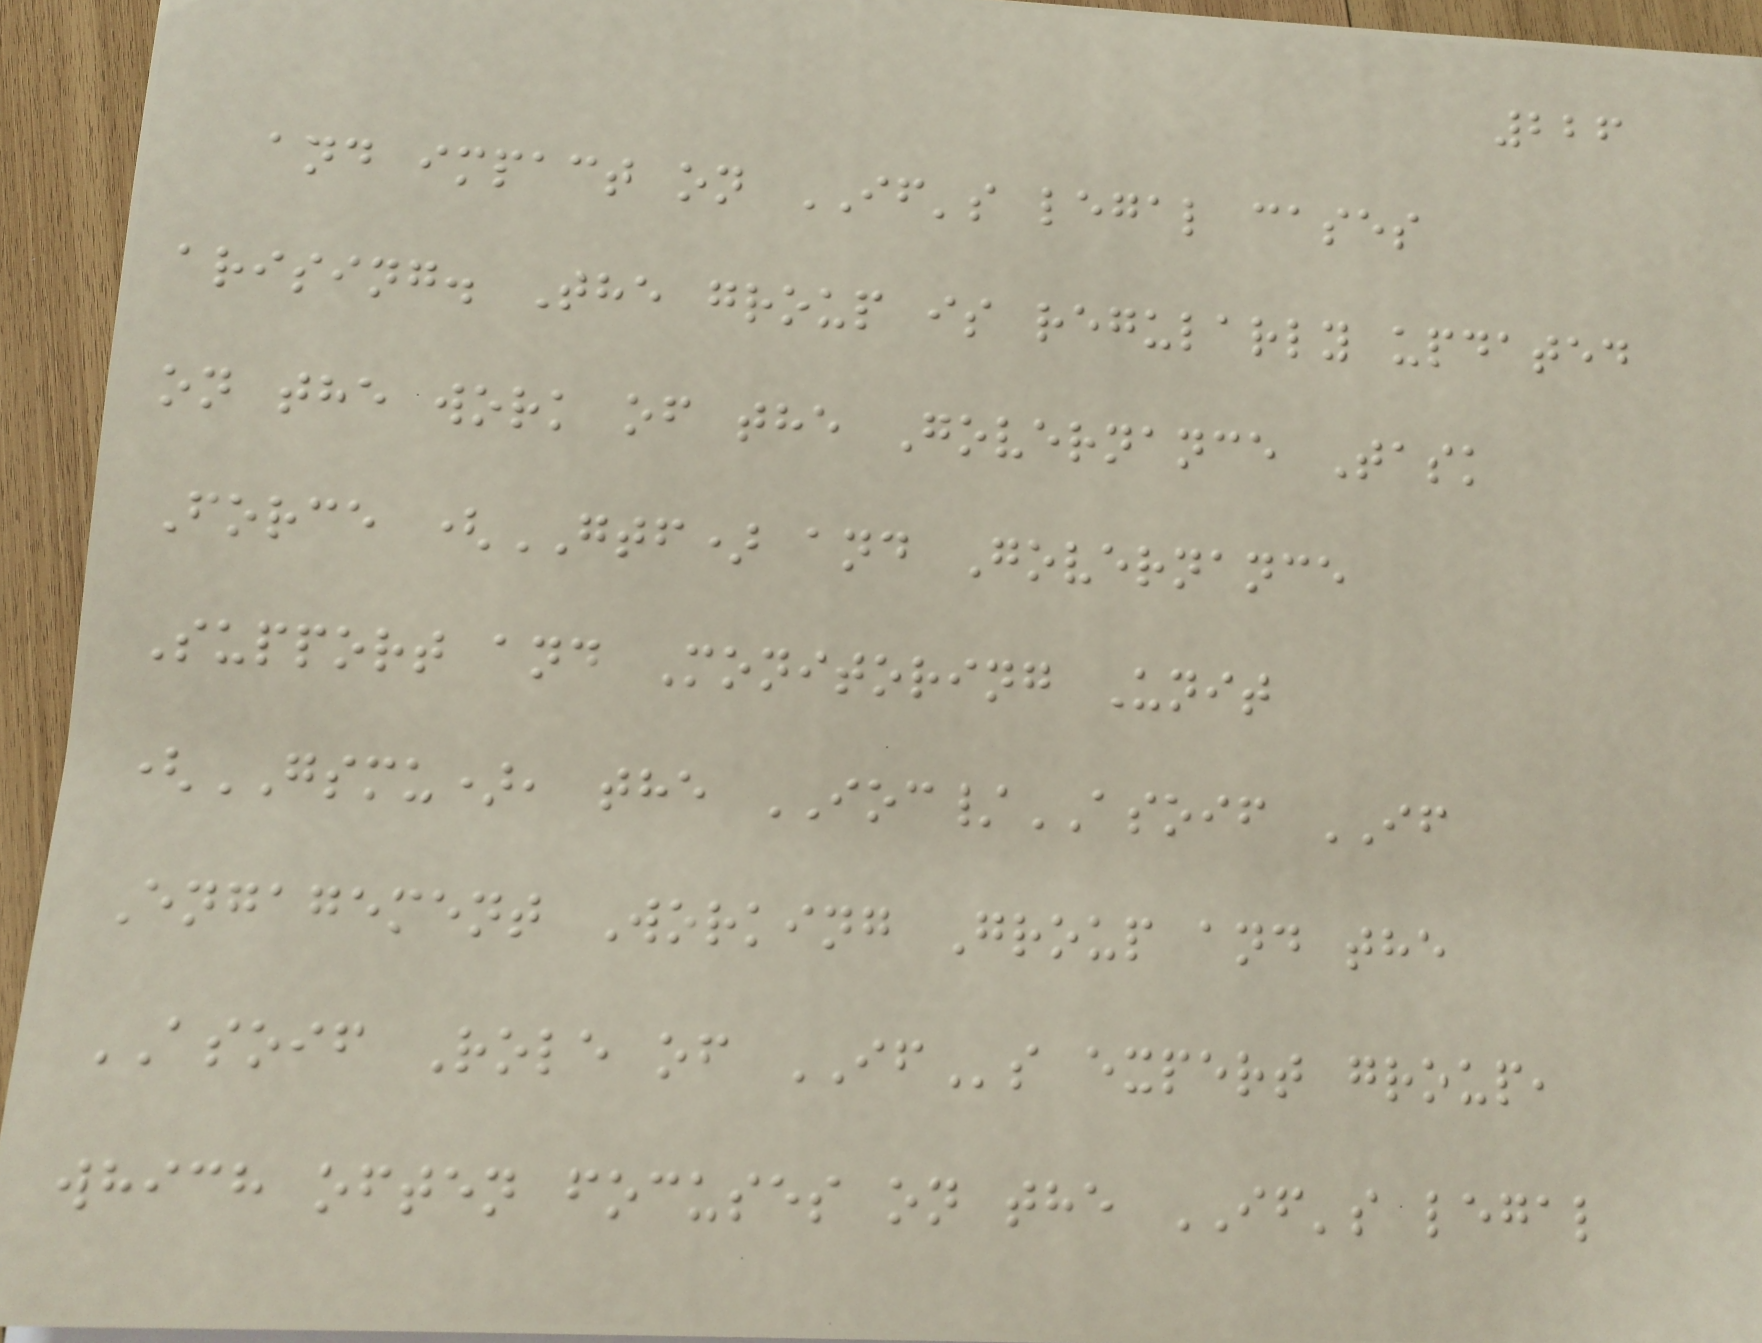226
and impact on IF's legal cases
arising. The group is regularly updated
on the work of the Governance Task
Force (GTF) and Governance
Support and Monitoring Unit
(GSMU), the IOC/ASOIF IF
Engagement Working Group and the
ASOIF Role of IFs expert group,
which often focuses on the IF's legal
